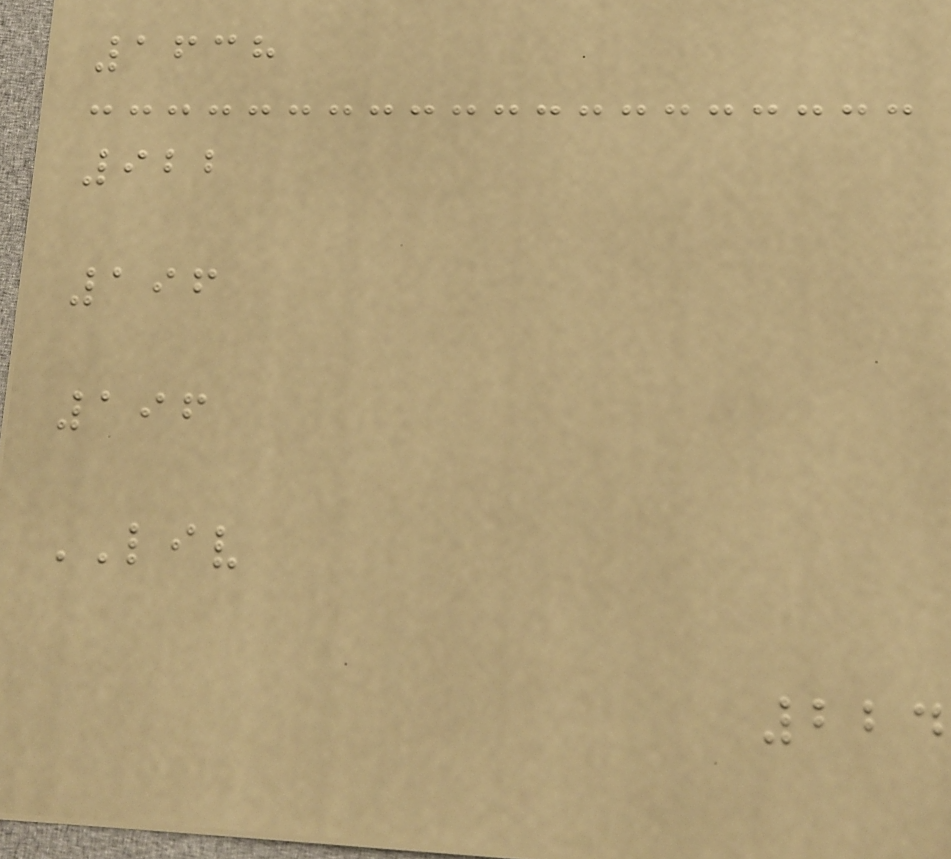1638
922
196
196
LIV
224
